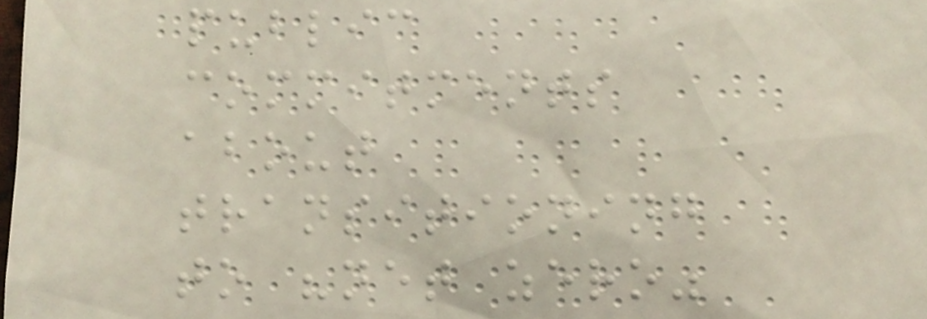public
commitments
about
transitioning
to "net zero"
